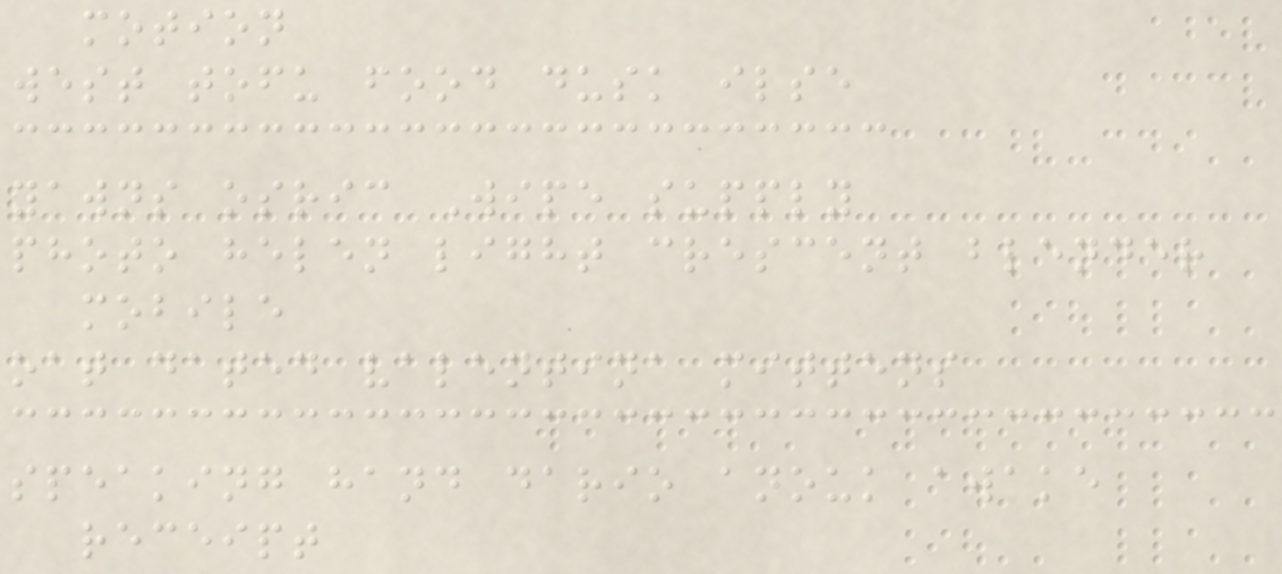motion
west tofu food dusk ilse
yawns osric Wipe supply
photo helen light crescent blender
mobile
oat dated valentina mittens
speaking hand dario anouk awake
receipt
